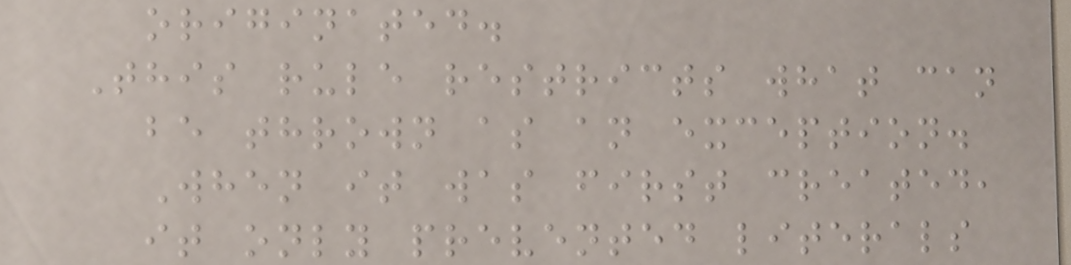originated.
This rule restricts what can
be thrown as an exception.
When it was first created,
it only prevented literals
